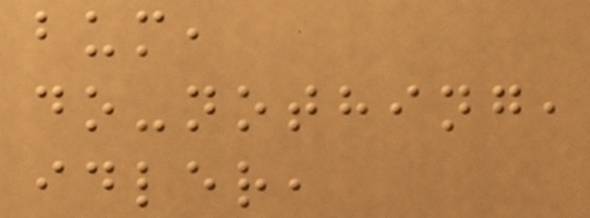bum,
do-nothing,
idler,
